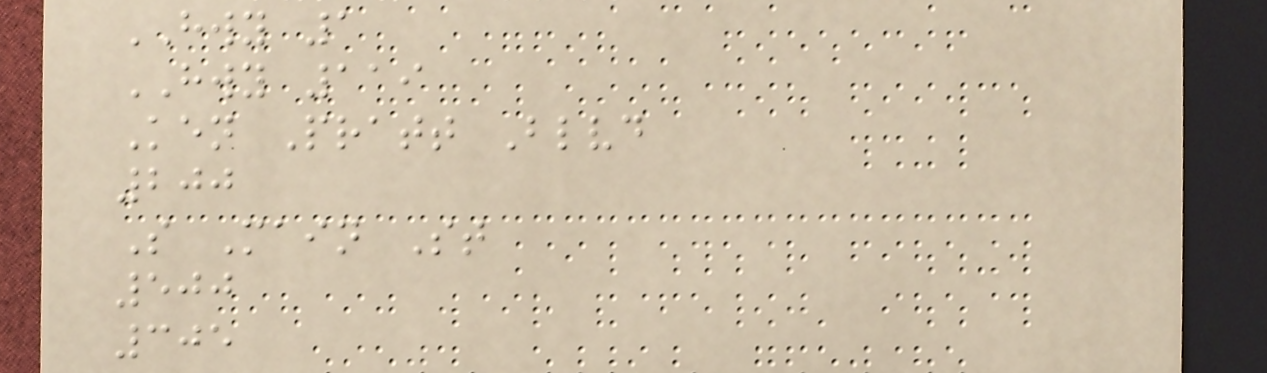HWY 1
HWY 119
Ken Pratt Blvd
200
S Main St
500
305
